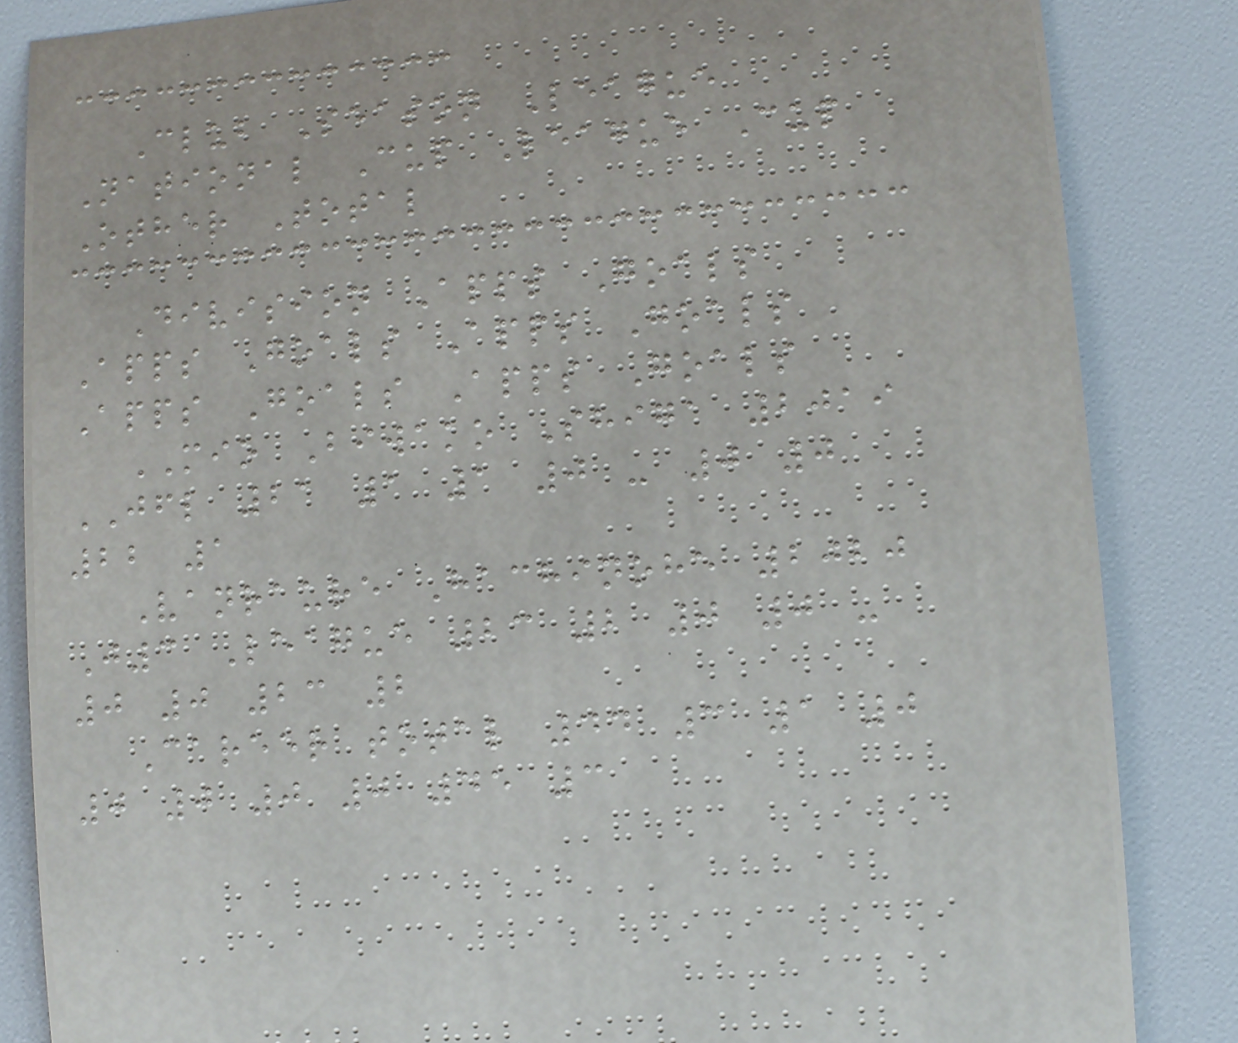Club Season League
National Cup League Cup
Other Total
Division Apps Goals
Apps Goals Apps Goals
Apps Goals Apps Goals
MIO Biwako Shiga 2019
JFL 21 1 1 0 - 0 0
22 1
Vanraure Hachinohe 2020
J3 League 23 2 0 0 -
0 0 23 2
Career total 44 3 1 0
0 0 0 0 45 3
